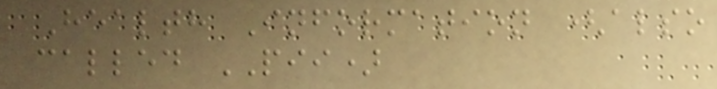Health Information (also
called PII)
